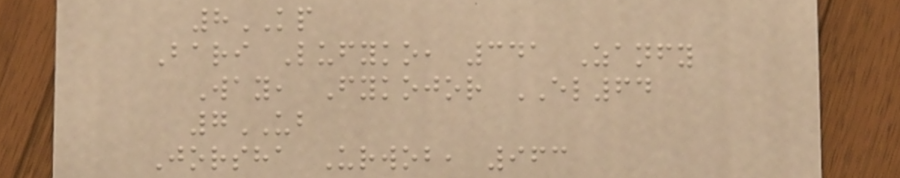8KP
Bari Lufyko, 341 Zanfy
Way, Fykojor EL64
7UB
Jorsha Urwob, 963
